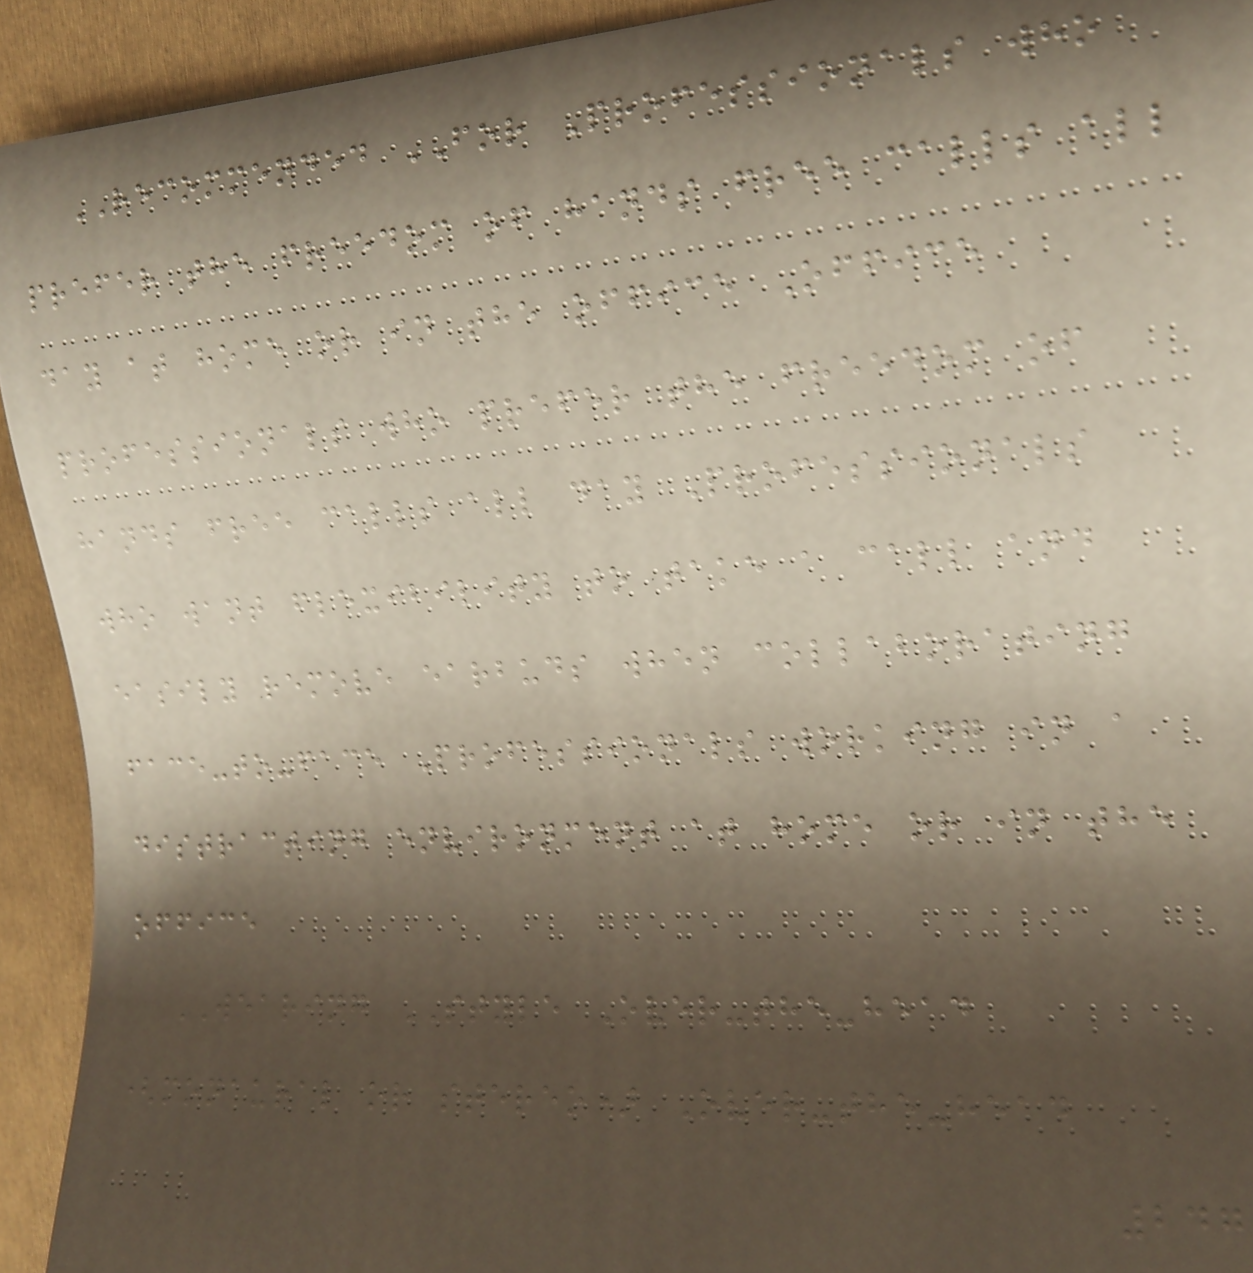RECOMMENDED FOR Professionals who
prefer the freedom of hands free calls all
day at home or in the office Office
professionals who prefer the freedom of
hands free calls all day Professionals
who want flexibility to take a call and
easily remove earbuds when collaborating
face-to-face Professionals working in a
distracting environment at home or in the
office
WEARING STYLE Over-the-head
(monaural or stereo) Over-the-head
247
